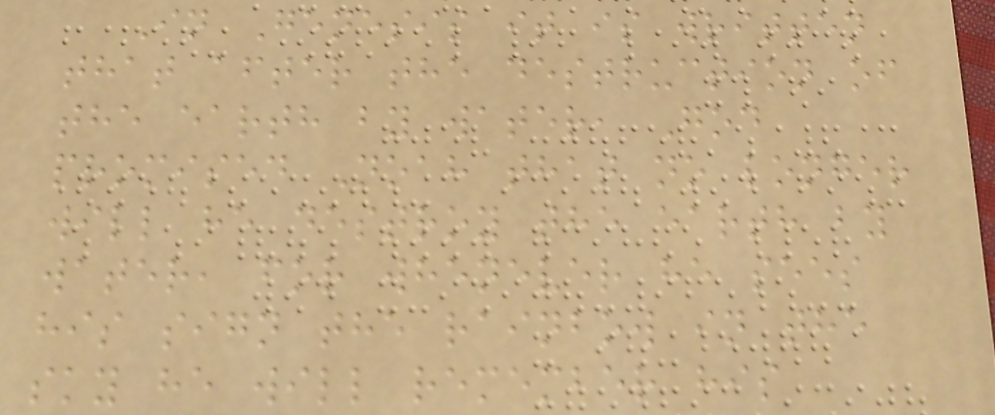In Genesis it is written
that after the destruction of
the earth by water, God
promised Noah that no longer
will he destroy the earth by
water, for whenever he sees
his sign the rainbow in the
sky he will remember his
